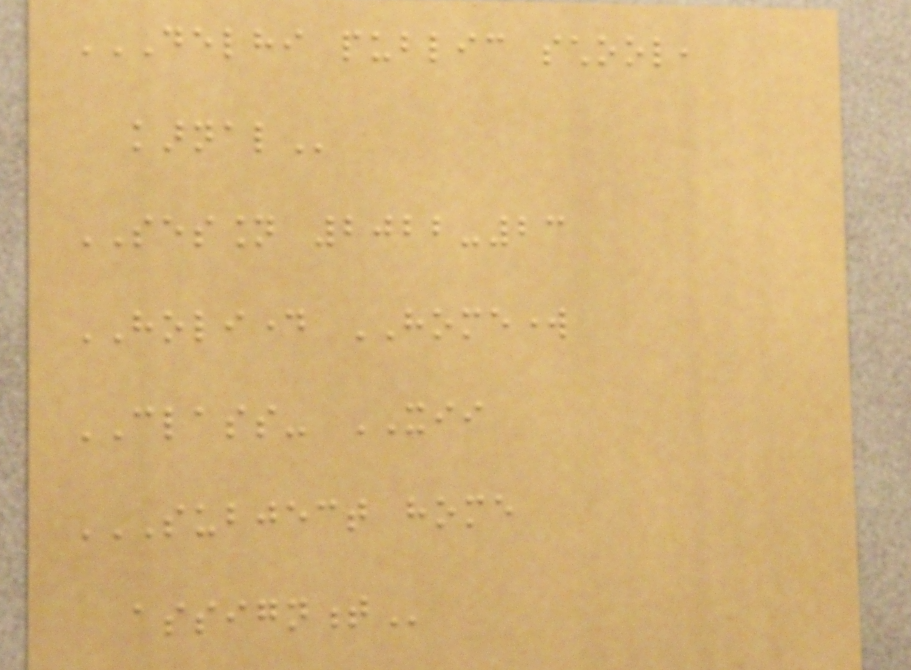DELHI PUBLIC SCHOOL,
KARNAL
SESSION 2022-23
HOLIDAY HOMEWORK
CLASS- XII
SUBJECT HOME
ASSIGNMENT
